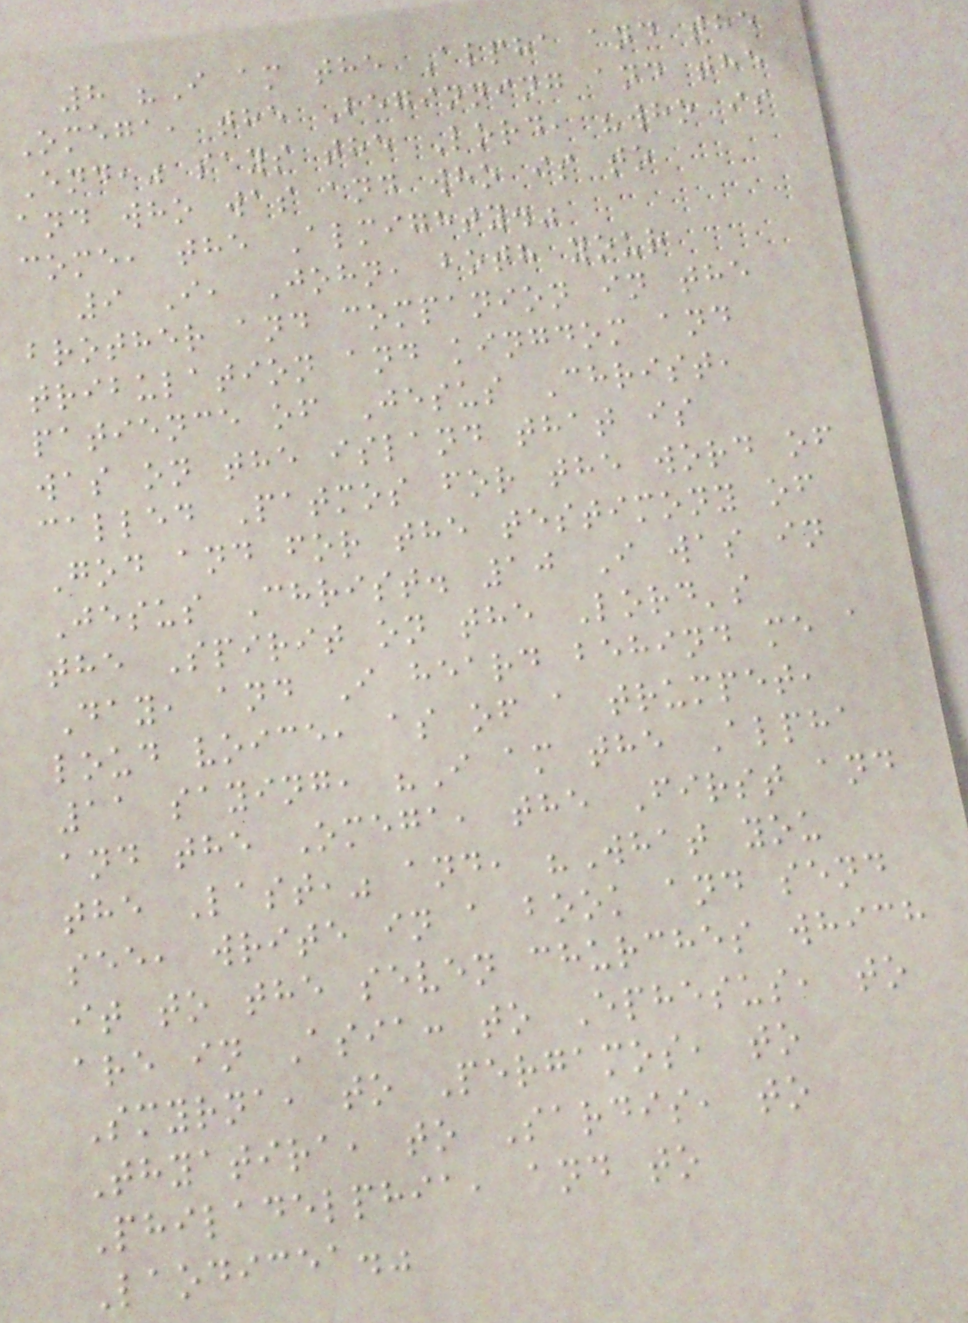8 "I am the Alpha and the
Omega, the Beginning and the
End," says the Lord, "who is
and who was and who is to
come, the Almighty."
9 I, John, both your
brother and companion in the
tribulation and kingdom and
patience of Jesus Christ,
was on the island that is
called Patmos for the word of
God and for the testimony of
Jesus Christ. 10 I was in
the Spirit on the Lord's
Day, and I heard behind me a
loud voice, as of a trumpet,
11 saying, "I am the Alpha
and the Omega, the First and
the Last," and, "What you
see, write in a book and send
it to the seven churches which
are in Asia: to Ephesus, to
Smyrna, to Pergamos, to
Thyatira, to Sardis, to
Philadelphia, and to
Laodicea."
